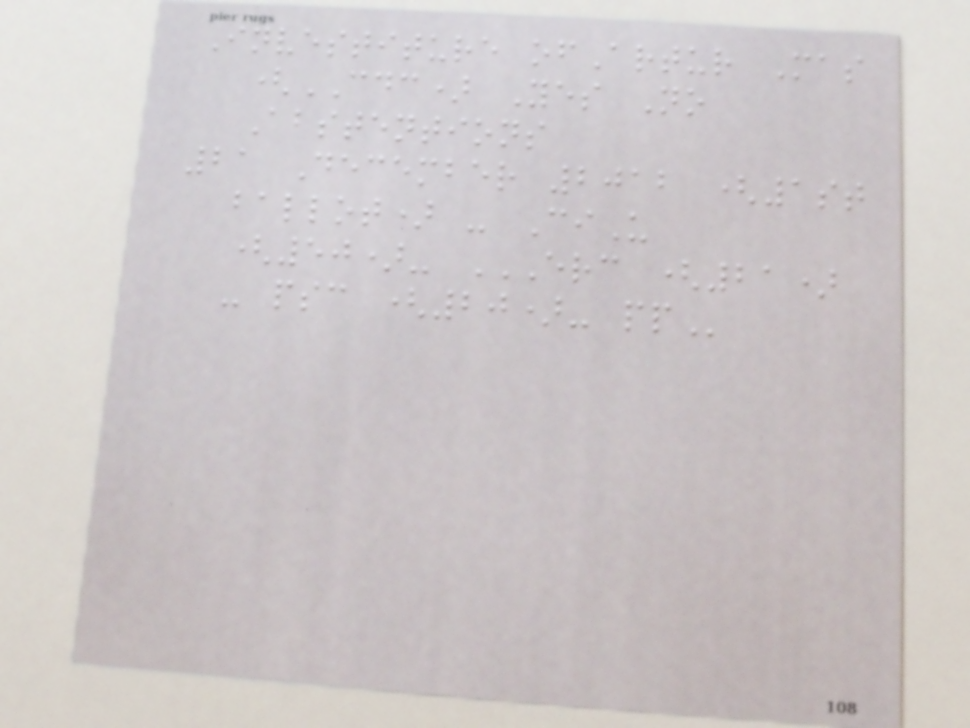Investiture ofArtur Mas
(CDC) Yes No
Abstentions
21 December 2012 (1st
ballot) - CiU
(50)- ERC (21)
- PSC (20)- PP
